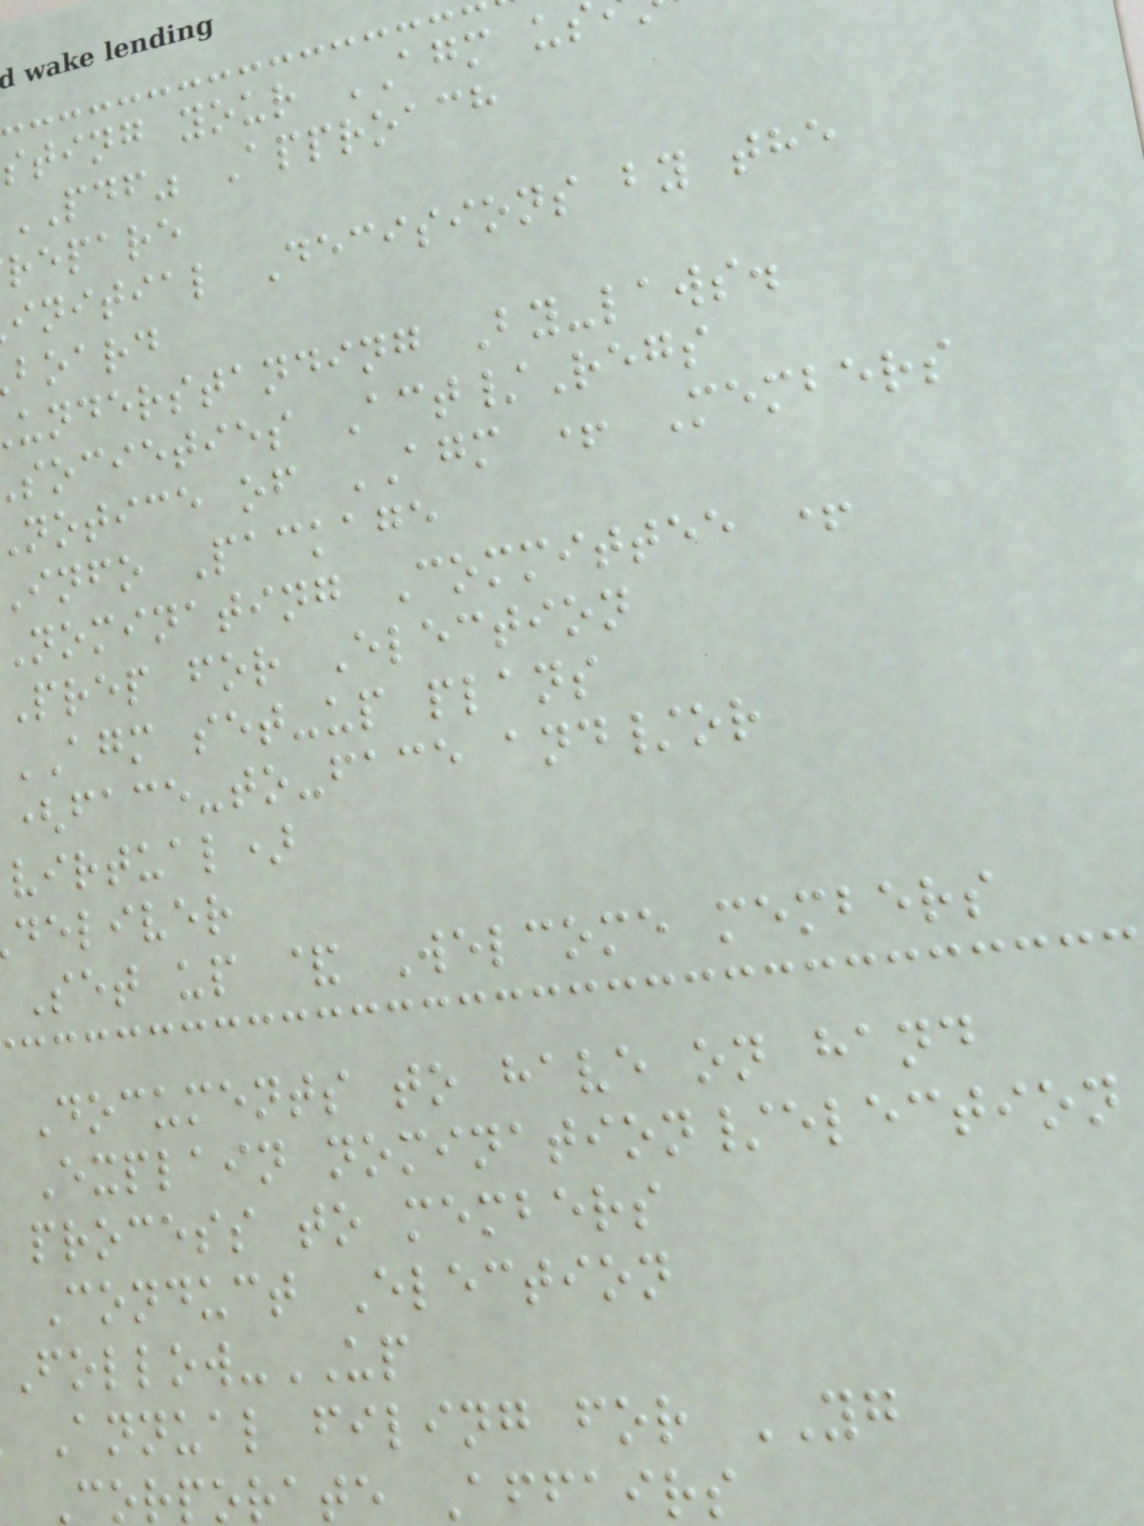sting your AGM us
PDF" Approach
repare
initial Decisions by the
board
understanding By-laws.
societies Act/Regs
notice of AGM + Members
info Package
nominating Committee +
Prep for Election
AGM set-up plans
(face-to-face and/or
virtual)
deliver
Set up & Welcome members
Documents to have on hand
Explain nomination/election
process to members
Conduct Election
-UP
Annual filing for YG
Corporate Affairs
